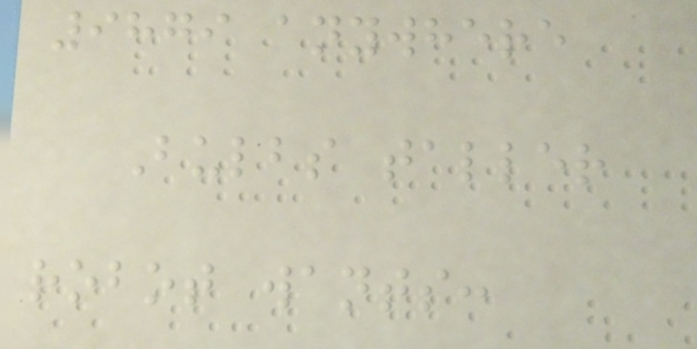9879 anywhere
Bulbs taller
robot wants:
